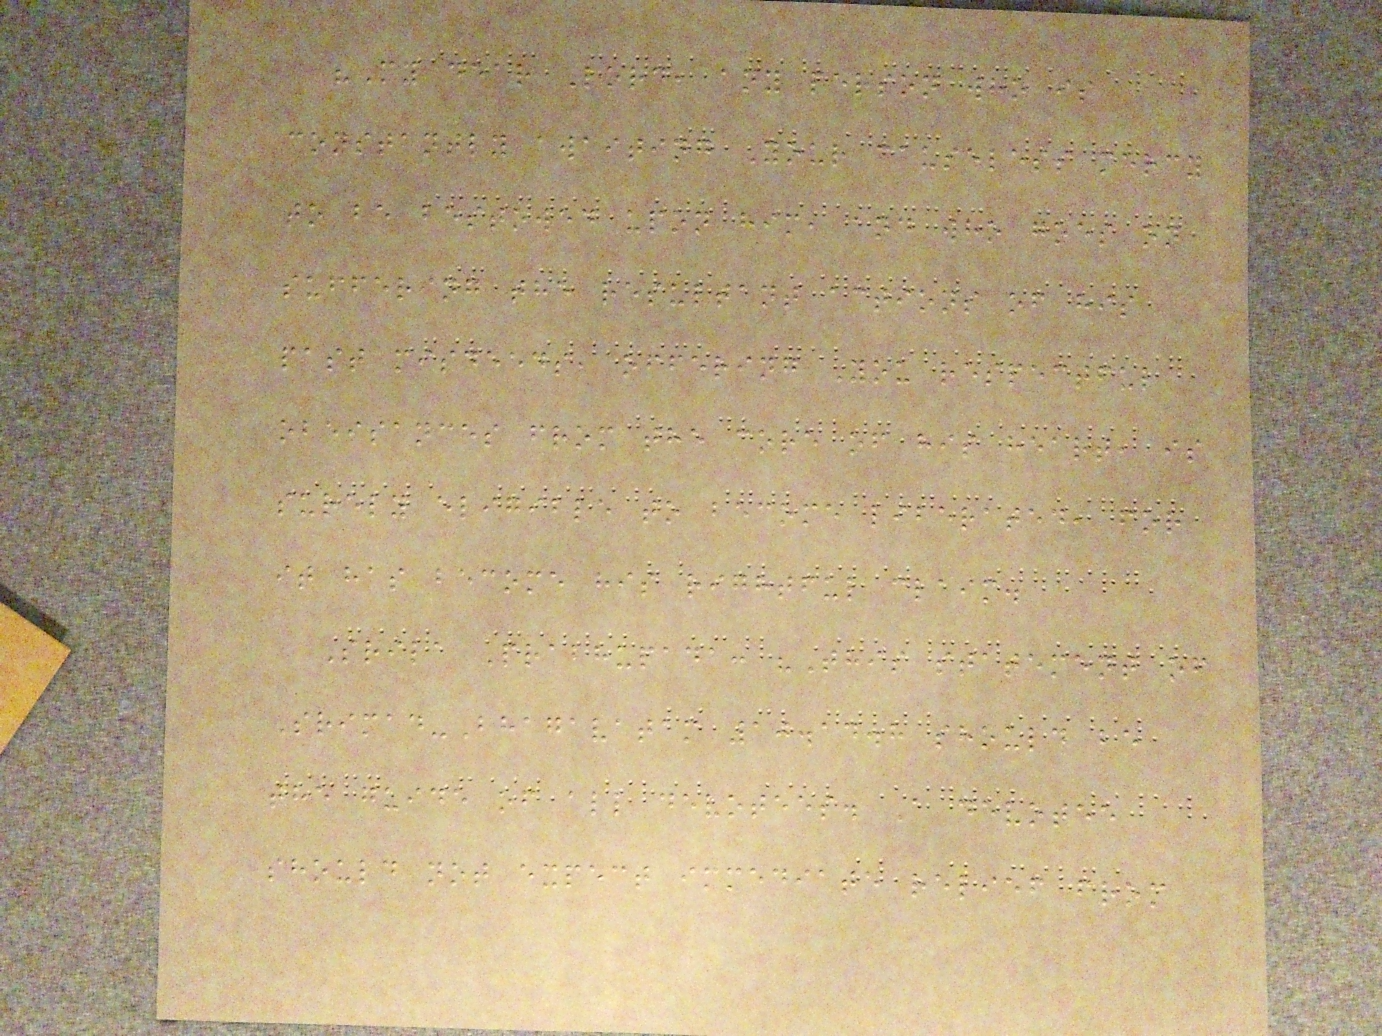"My dear Lord, any person who is
constantly awaiting Your causeless mercy
to be bestowed upon him, and who goes on
suffering the resultant actions of his
past misdeeds, offering You respectful
obeisances from the core of his heart, is
surely eligible to become liberated, for
it has become his rightful claim.
Srila Prabhupada: "This statement of
Srimad-Bhagavatam 10.14.8 should be
the guide of all devotees. A devotee
should not expect immediate relief from
